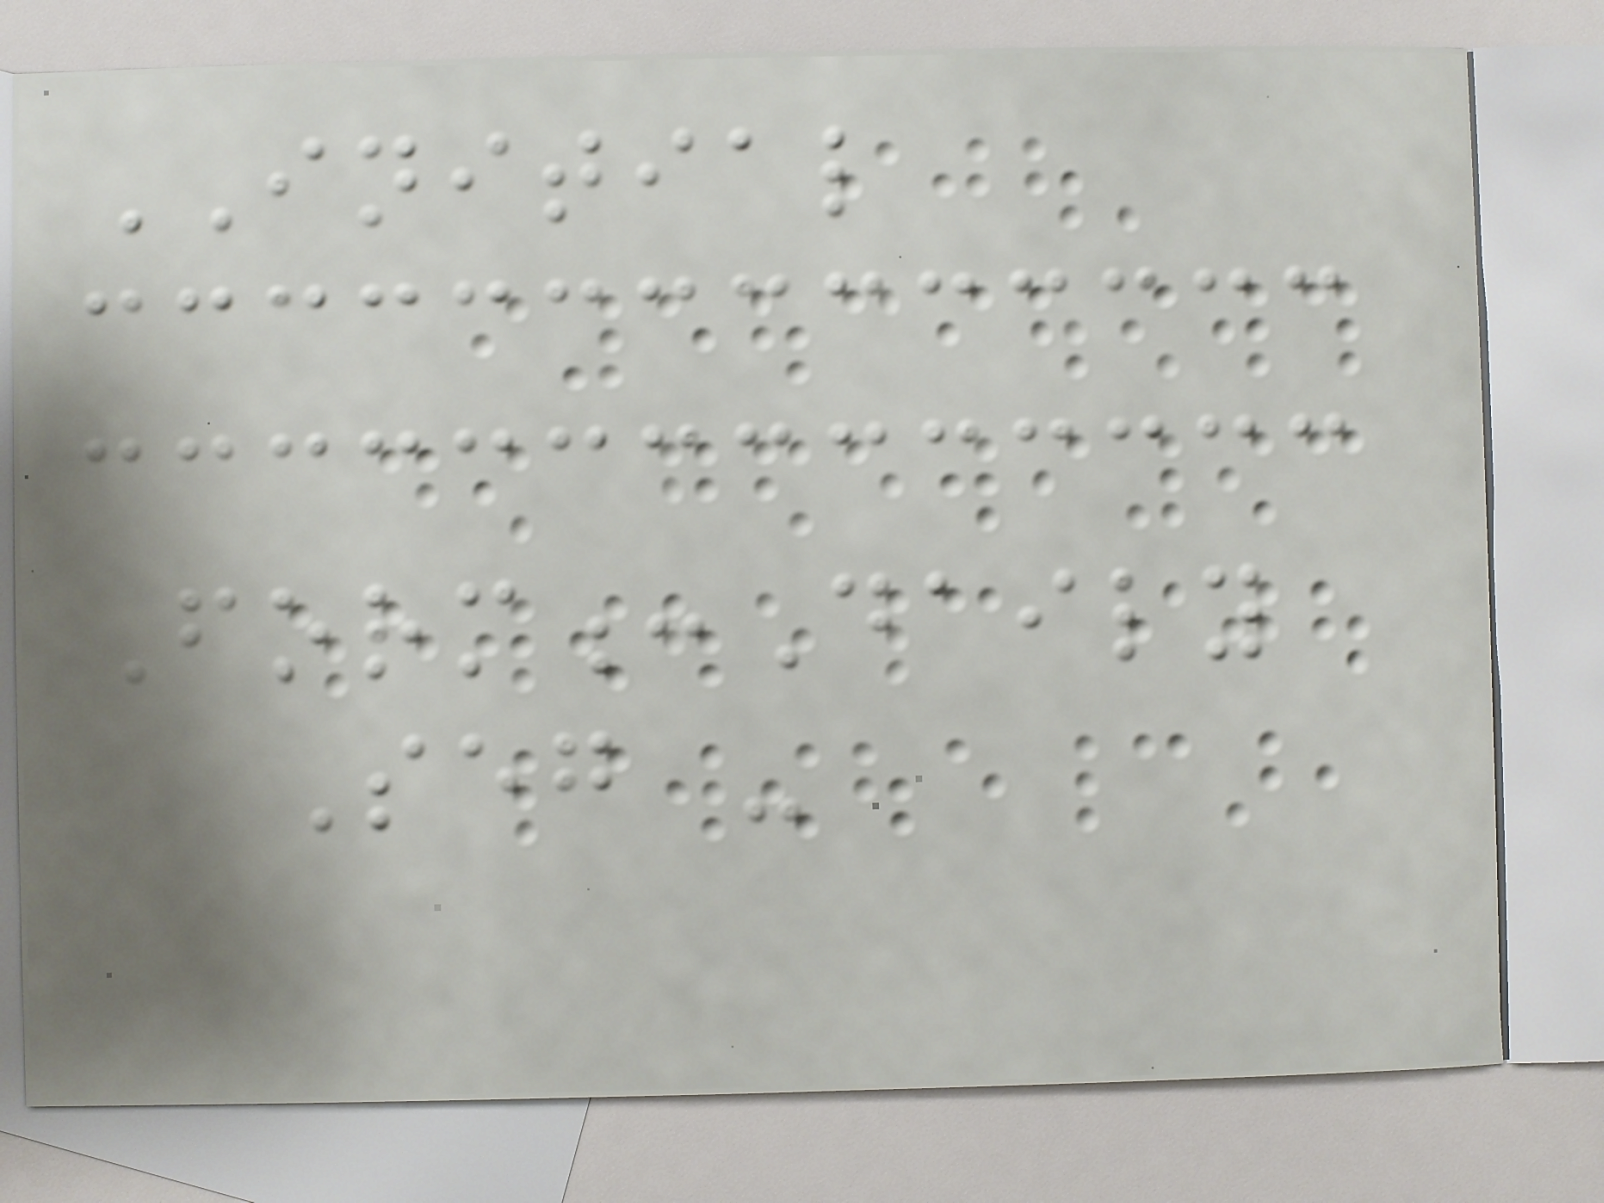INITIAL
Form:Daily
Seg -
